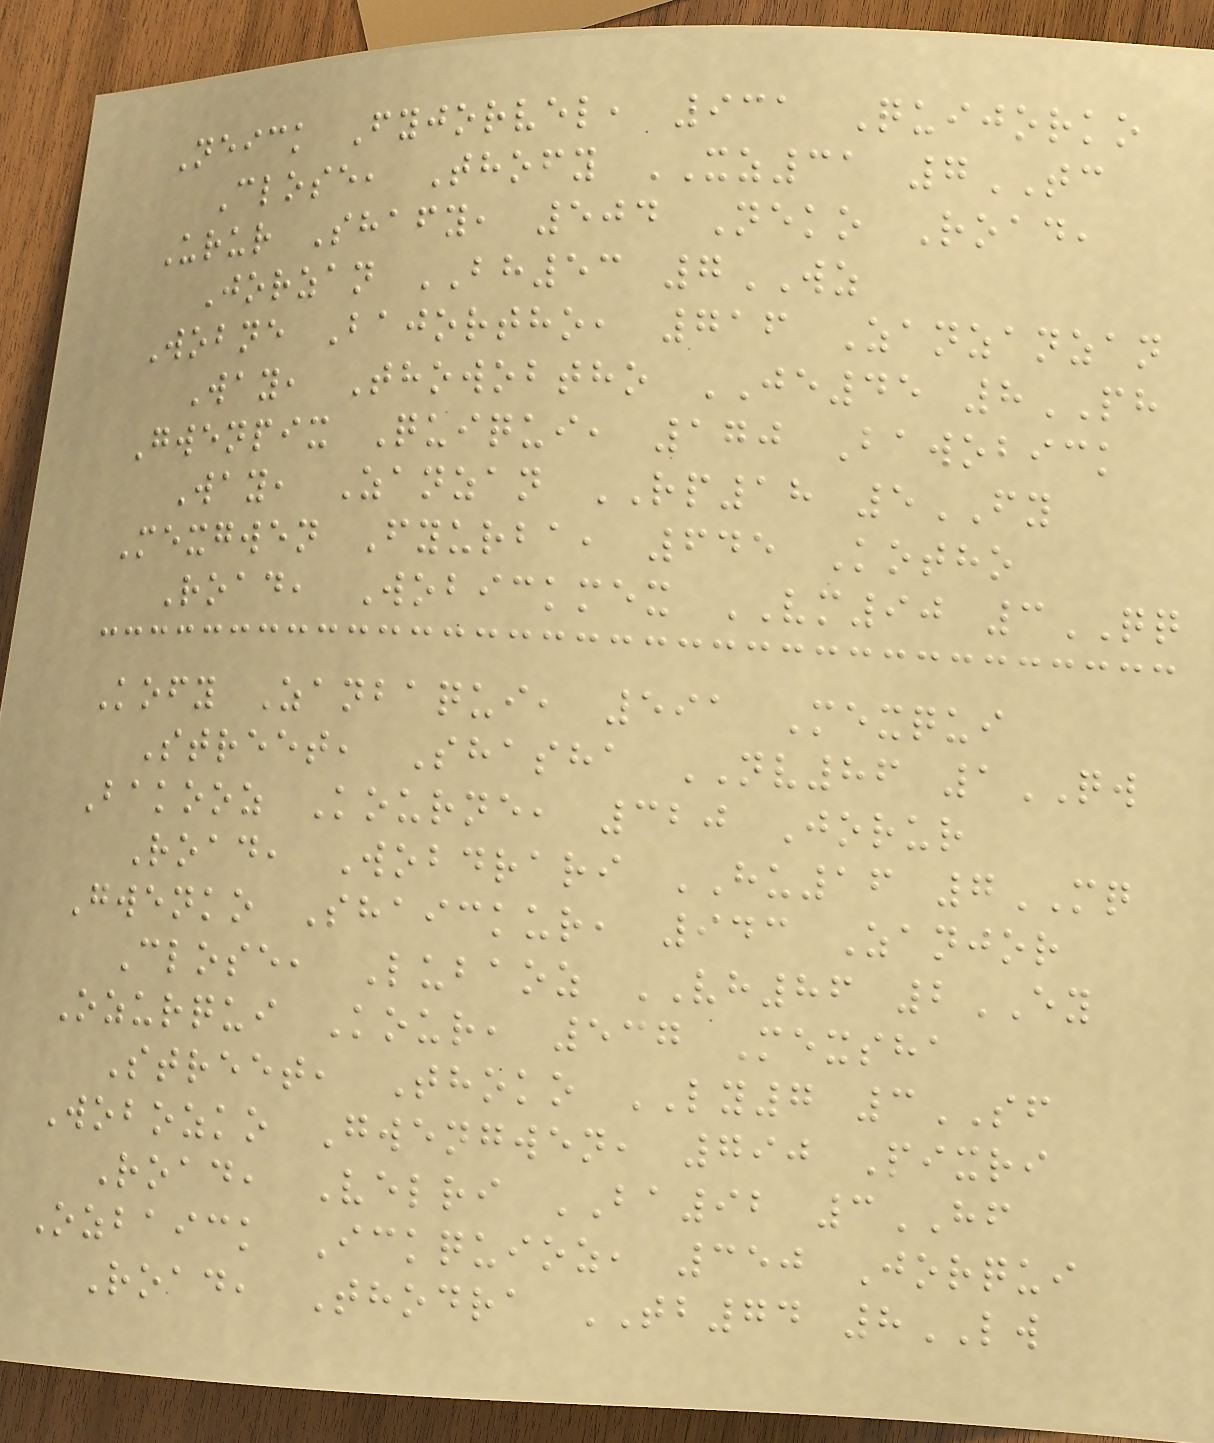Neick Fyjorvel, 931 Quijorko
Close, Thofy XZ31 7TC
Urur Shafy, 504 Neko Road,
Jorzan BH53 7WZ
Wobne Bajortho, 716 Zanzanzan
Way, Thowobtho JE45 8PH
Gwenpix Quiqui, 170 Bawobick
Way, Zanzan RP18 5FY
Mexgwen Fyurba, 645 Kotho
Road, Wobickmex VM90 3QQ
Kofy Zanbaqui, 591 Mexqui
Street, Shasha NV86 1QW
Bakooz Kourne, 320 Jorur
Road, Wobdrari HU16 7MQ
Gwenko Shaickur, 943 Zanjor
Close, Lubaoz VH86 2EY
Ozurqui Kour, 537 Mexsha
Street, Thoko LY7 3SF
Wobozko Gwengwen, 790 Pixri
Road, Velri BA92 3HF
Ozbaick Ickquioz, 350 Jorqui
Road, Thodra TB74 8LW
